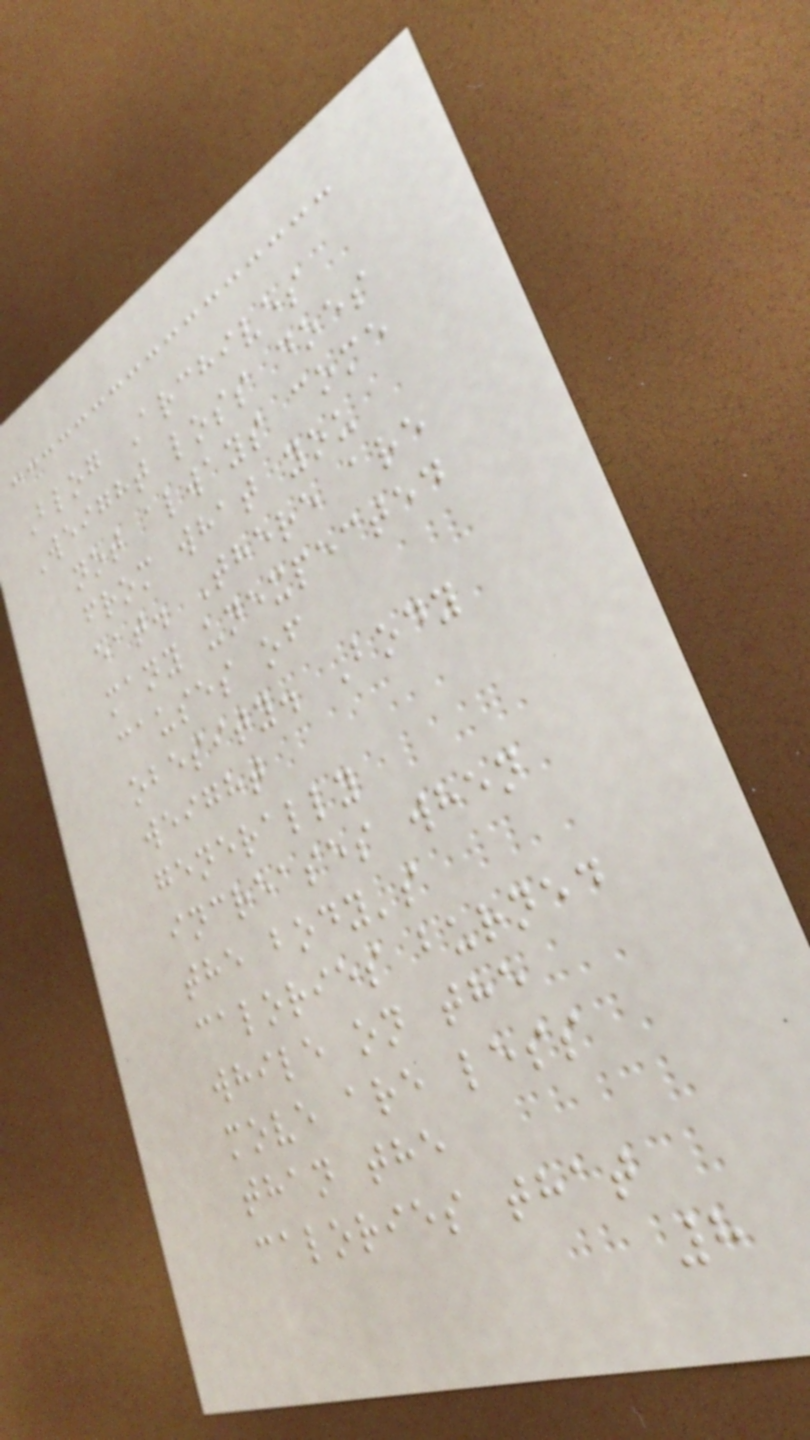Blog Archives
Weight loss does
not always come
from what you
eat. There are
many unexpected
causes of
obesity. Body
weight
generally
increases when
the body's
calories burned
while on the
move are less
than the
calories that
8
